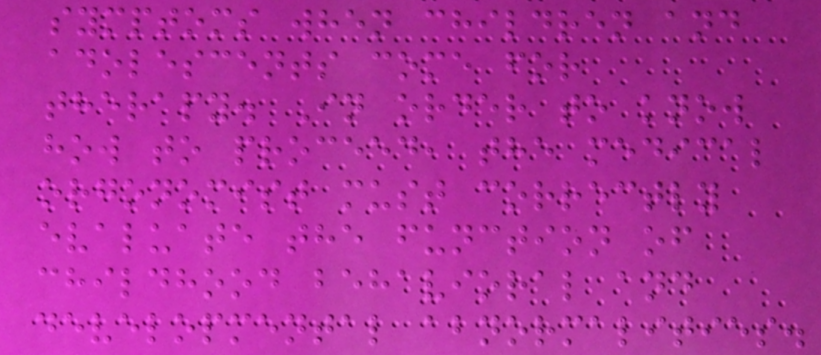symptoms when children and
adolescents come for
therapy. In order to know
how to proceed, the medical
orgonomist must correctly
evaluate the function of
childhood behavioral and
developmental abnormalities.
